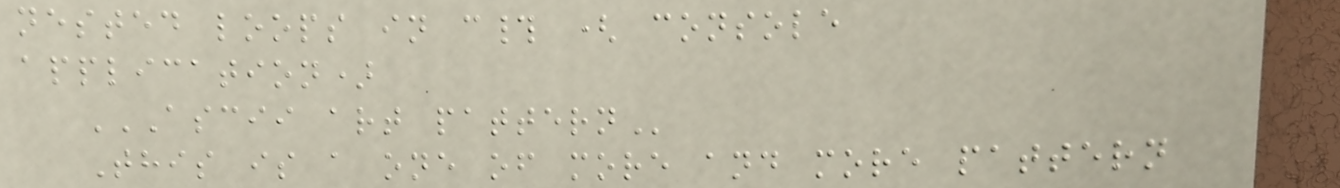nested loops in c# ( console
application)
ASCII ART PATTERN
This is a one of more and more pattern
